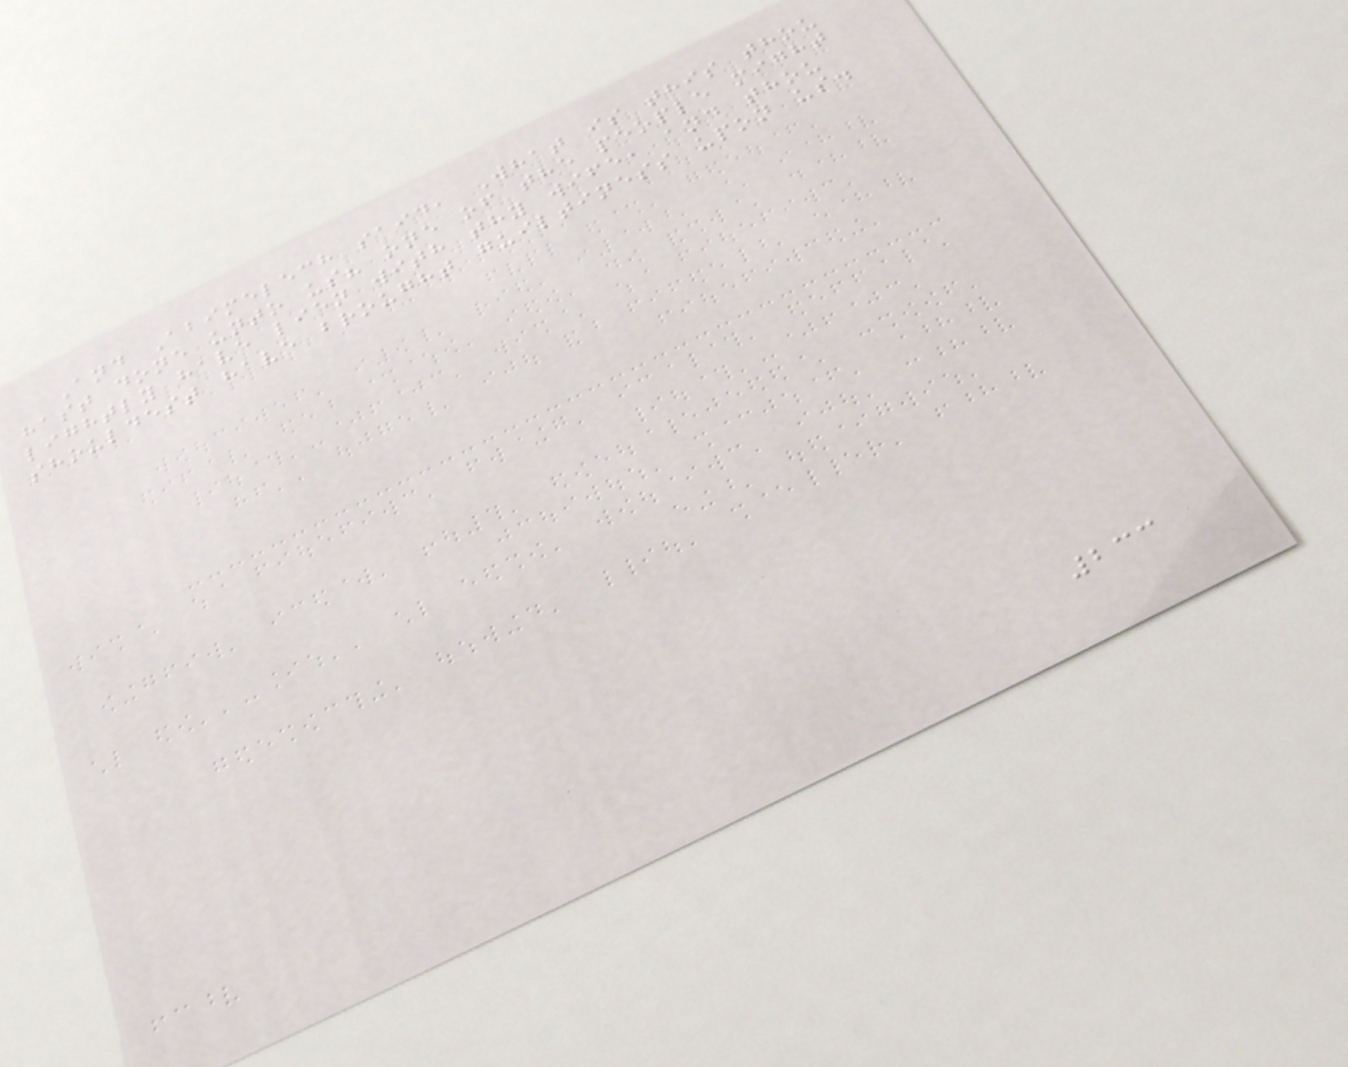And Abimelech said, What is this thou
hast done unto us? one of the people might
lightly have lien with thy wife, and thou
shouldest have brought guiltiness upon us.
233
